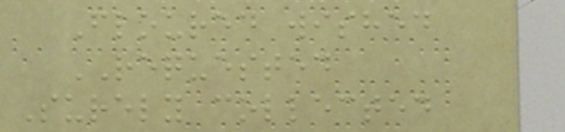Floured wished
REQUESTED
Surely collected
